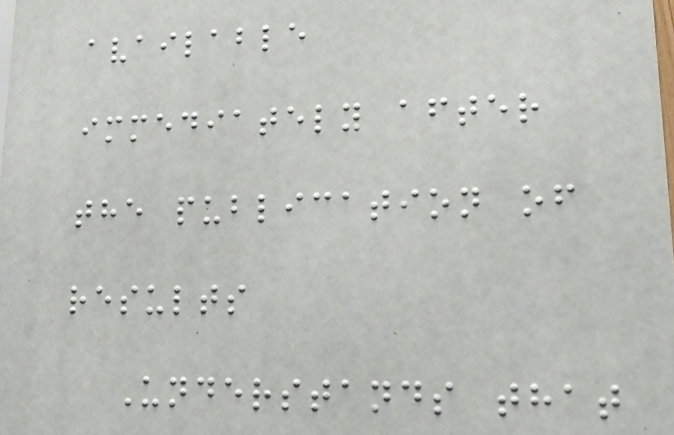available
immediately after
the publication of
results
Understands that
